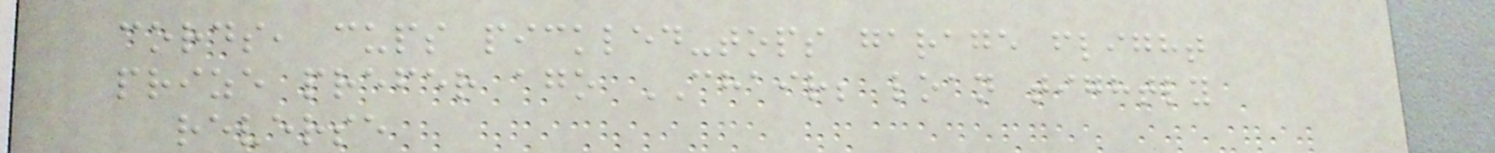cords, cups pickled-tops garage flight
prize prefer ago CHAIR; loan tightly
reverse
